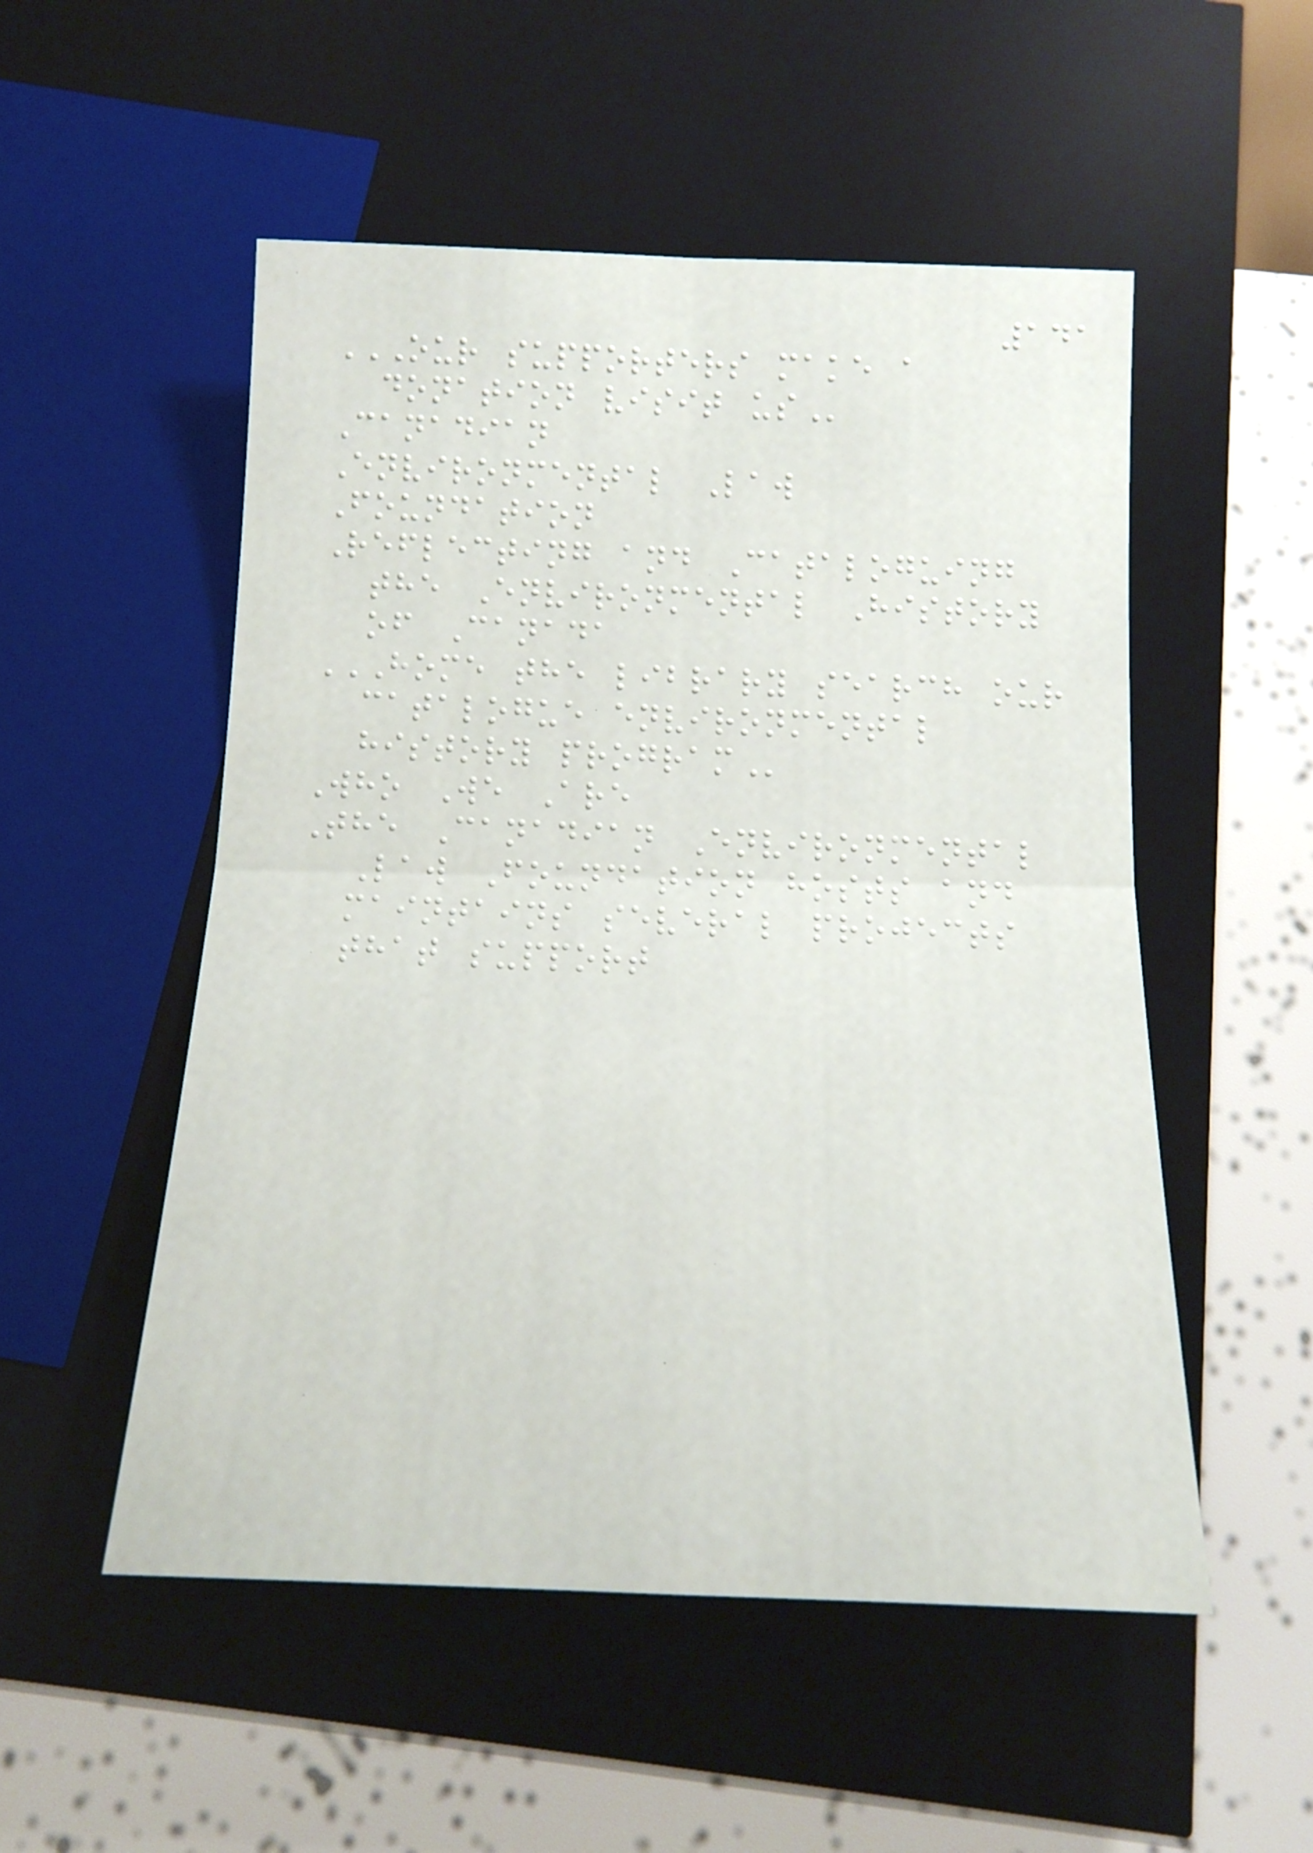141
OUR SUPPORTERS MAKE A
DONATION VISIT US
Canadian
Environmental Law
Foundation
Reflecting and Cataloguing
the Environmental History
of Canada
HOME THE LIBRARY SEARCH OUR
CATALOGUE ENVIRONMENTAL
HISTORY PROGRAM
Who We Are
The Canadian Environmental
Law Foundation hosts and
maintains several projects
that support
